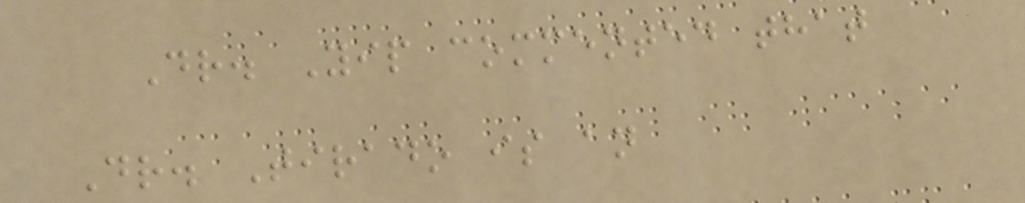Dr. Yip commented that
Dr. Tirado is an
